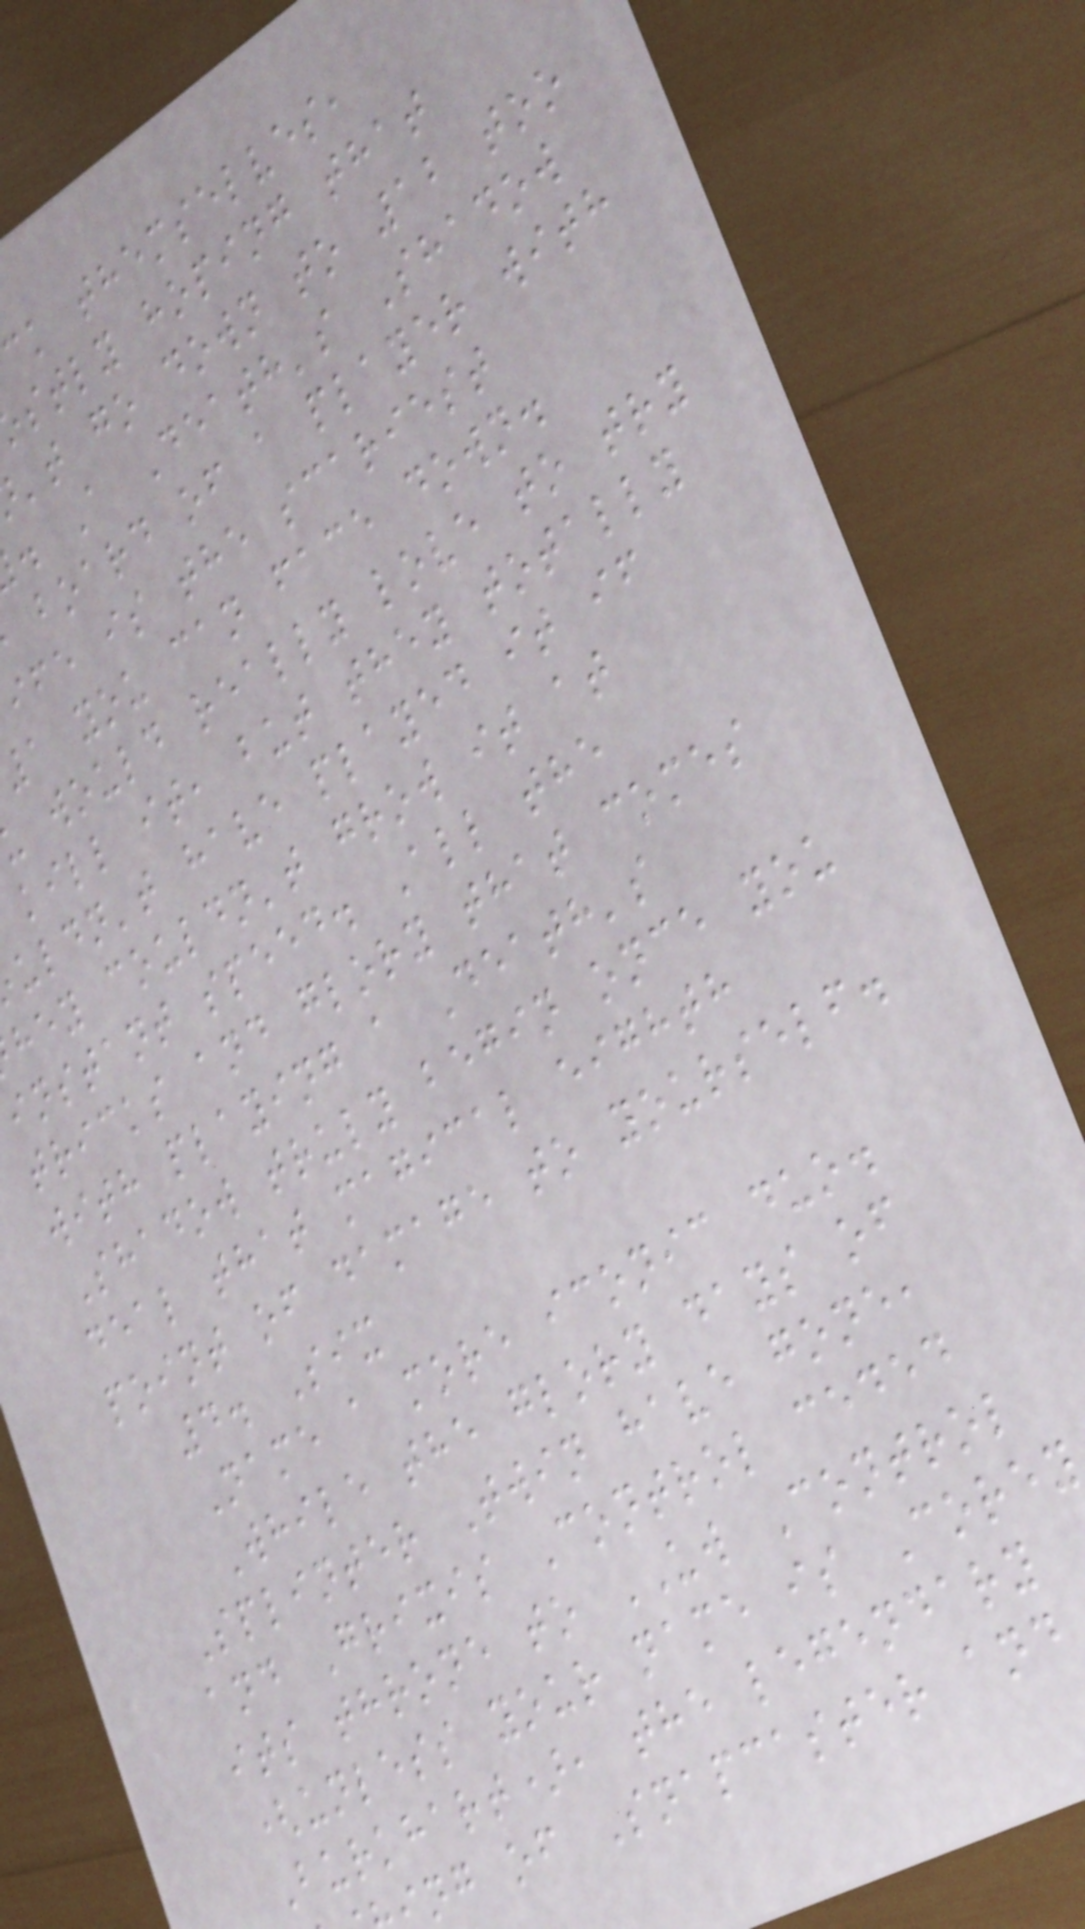ck themselves,
stly hoping that
't go down to 12 too
. A Death's Shadow
board of a player with
ife is the scariest
1 you can face down.
would really love to try
kill it, but they totally
uldn't have played it if
hey couldn't grow it at
instant speed. All the
tricks and glory that comes
with playing a Death's
Shadow truly begin once you
deal that magical eighth
point of damage to yourself.
4. Six
Name a more iconic duo.
While the glory days of
Splinter Twin have gone,
and Grixis Control ceded
its throne to UW Control
(unless your name is Corey
Burkhart), the legendary
ng of Snapcaster and
